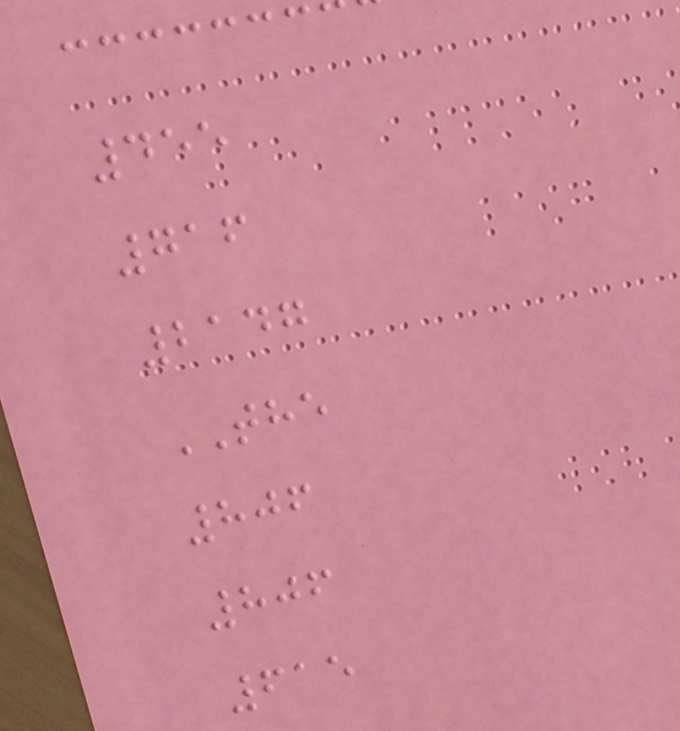455
716
2147
THE
806
806
615
